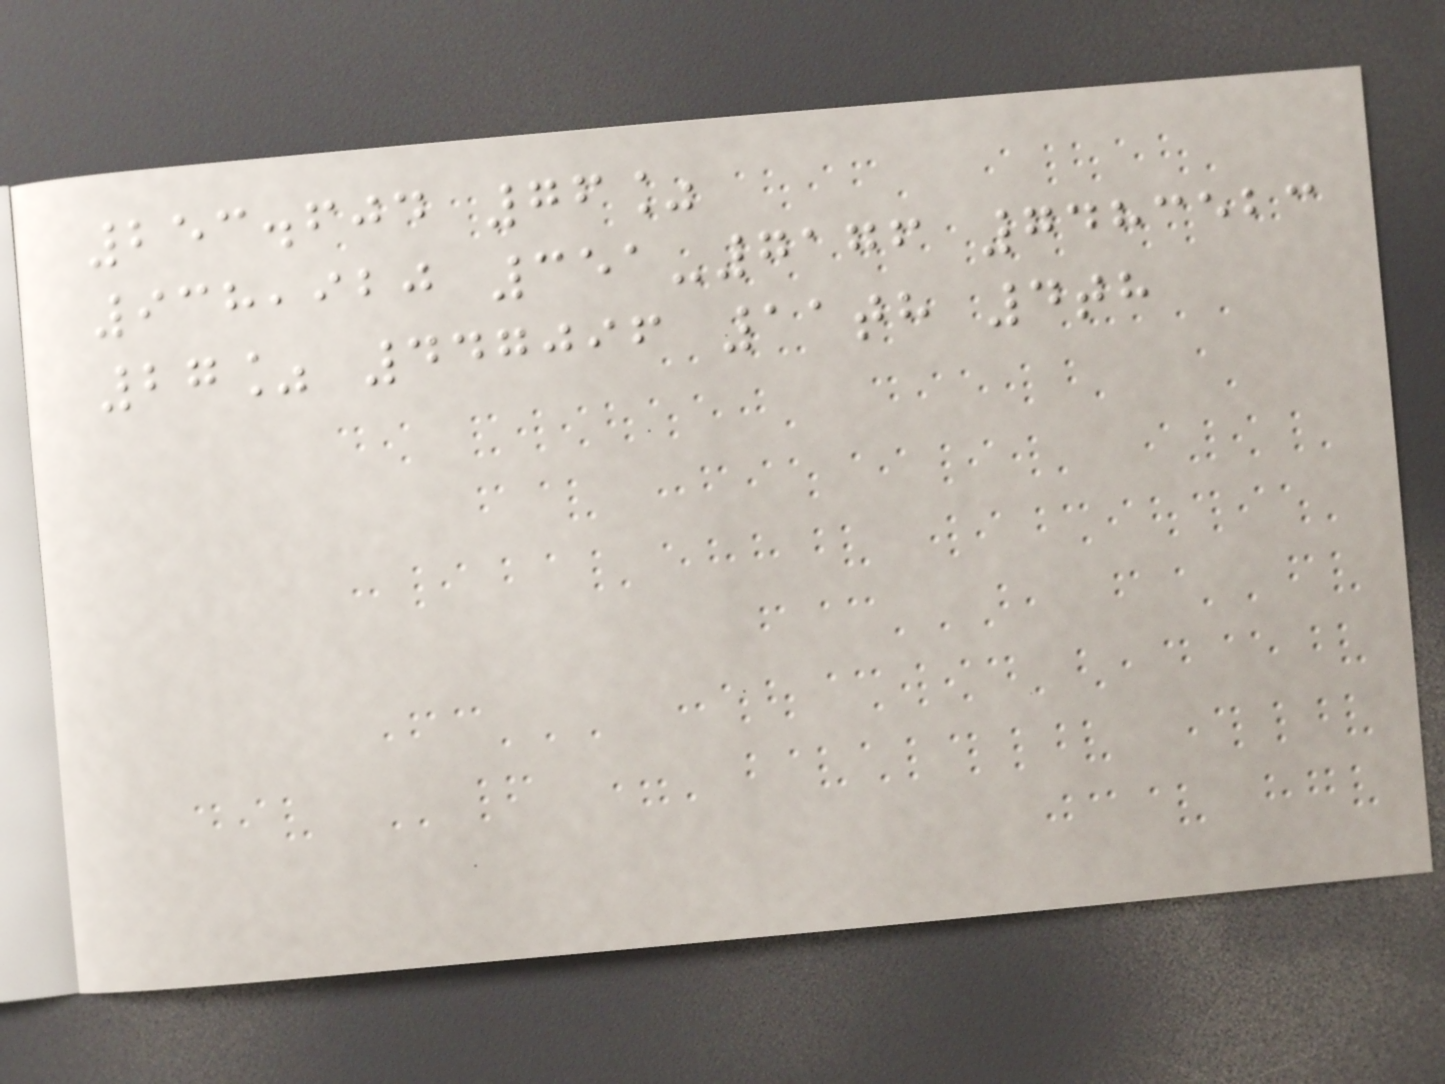253.604 76%
938,920 351-7176 7483523
27% 447096 11th 4th
